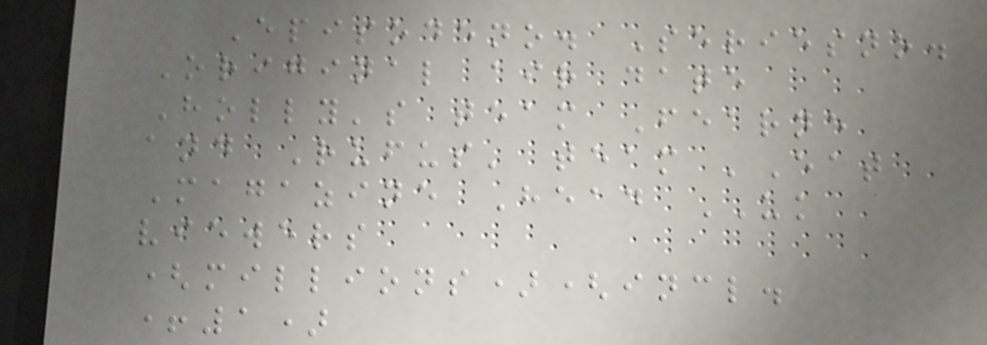Episodeno. Seriesno.
Original air date
Holly's team Fearne
and Rufus' team 'Eat
Magazine Head UK
viewers
(millions)(incl.
+1)
